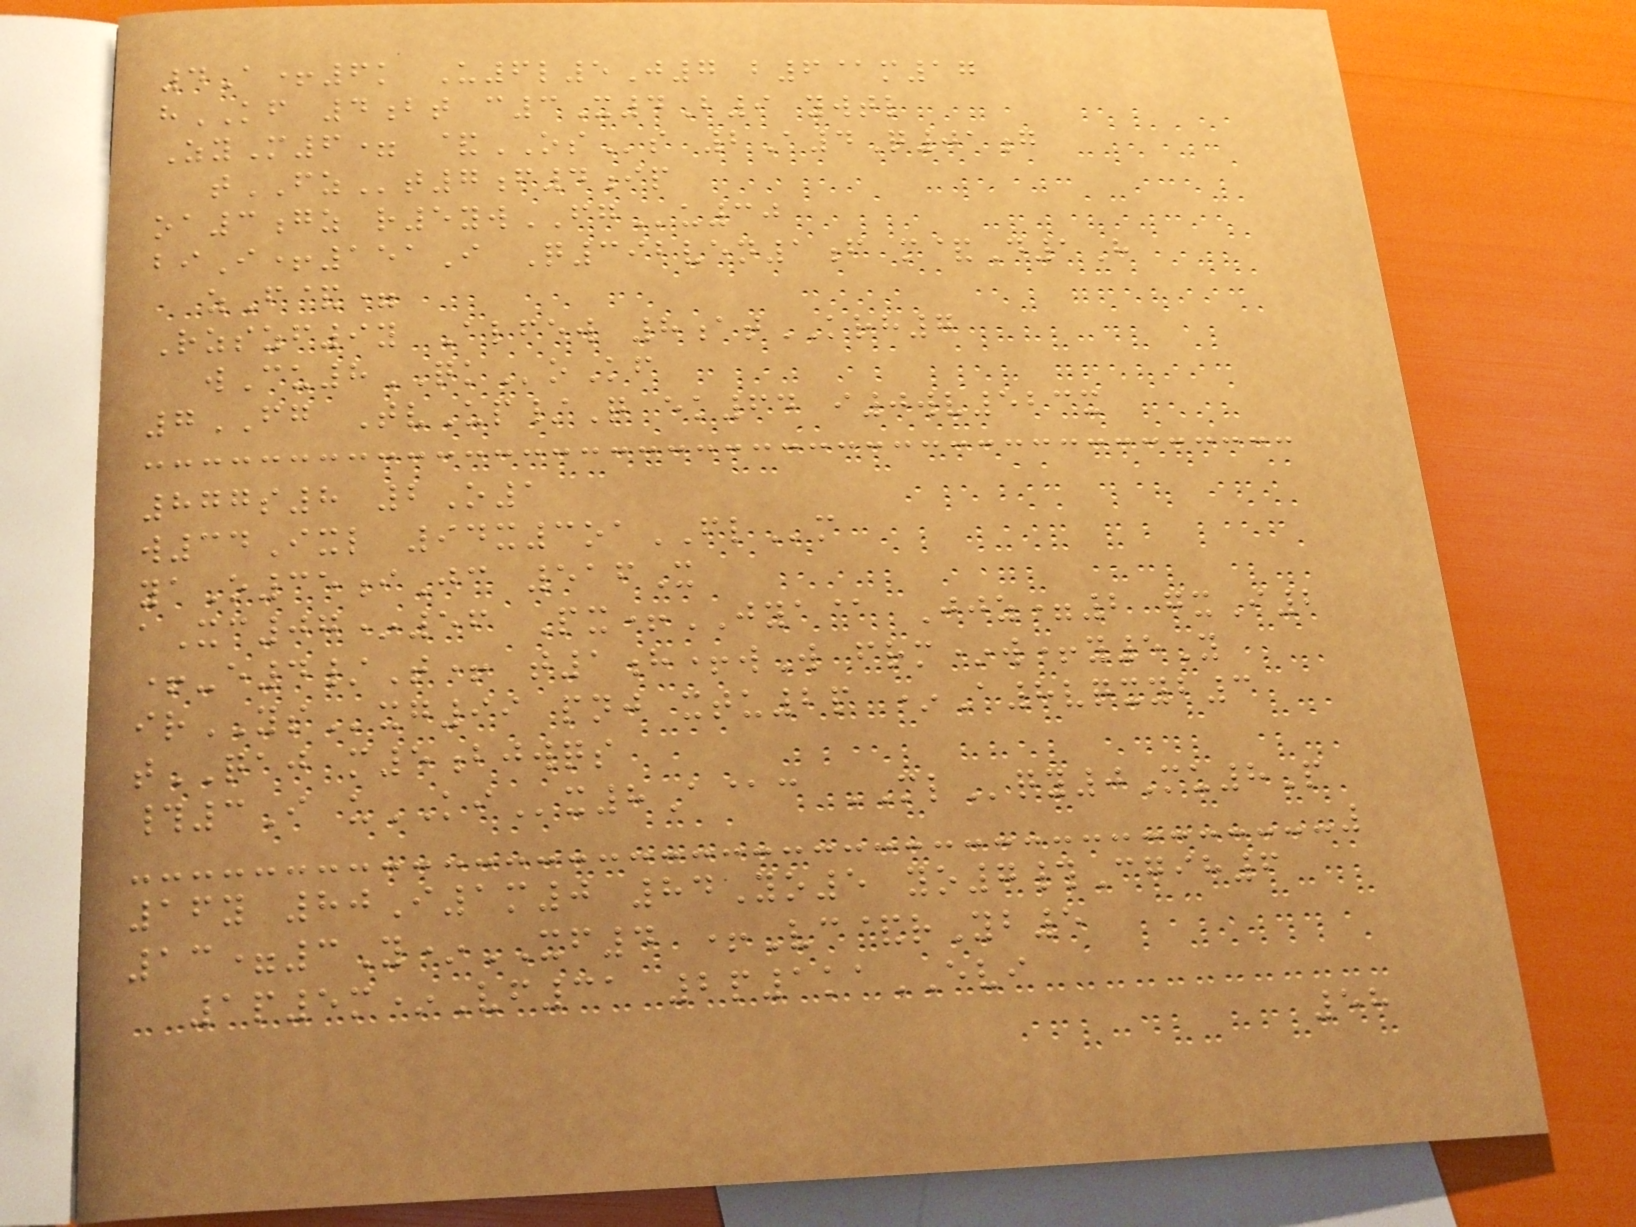4A+6k U6l5J7 b6@m17
hKF 4bt c3X4B9 ywtl
ZyM6= &OSs 2A4Q01g
tFZt7f4ip
oa3gz r5ywFGu30
biI+151I Q392ven1f m&D1H
zF&=
Rzszf9y Alfew 8atKRH7
wCu8QKoKf
7FG TvUp/Q ek64 i0wv523x
877s8 2O1
w34Ixl 94x3oaFLm
yaO35iJc 516X
aXc07*56 Px+JYA@ Jjz=2 gxI2
+-e4/T+ t1h+wW frm*w+y5Y
irYSxg99 pnj xtu2p *A8vqxyb3
tQAJ m5bjwqs
#3I uKIx8A@c MLqy0Mu8P
16y 80I1m0 84Yo5 yo7#Cgih6
13=3Y*XF4 +Vc&rYb5
1p5m*Vf31 2p1kaEVI
58
